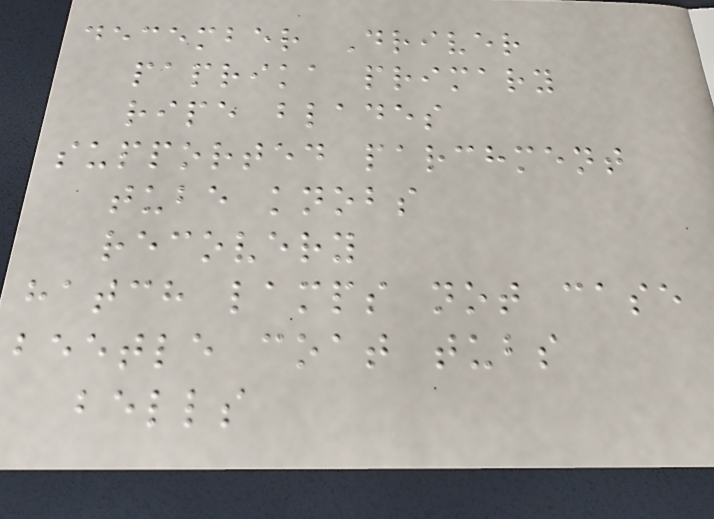december Driver
paprika primary
ripe blades
supported parchment
tube knobs
recovery
hatch lamps not case
beetle coat tubs
bells
